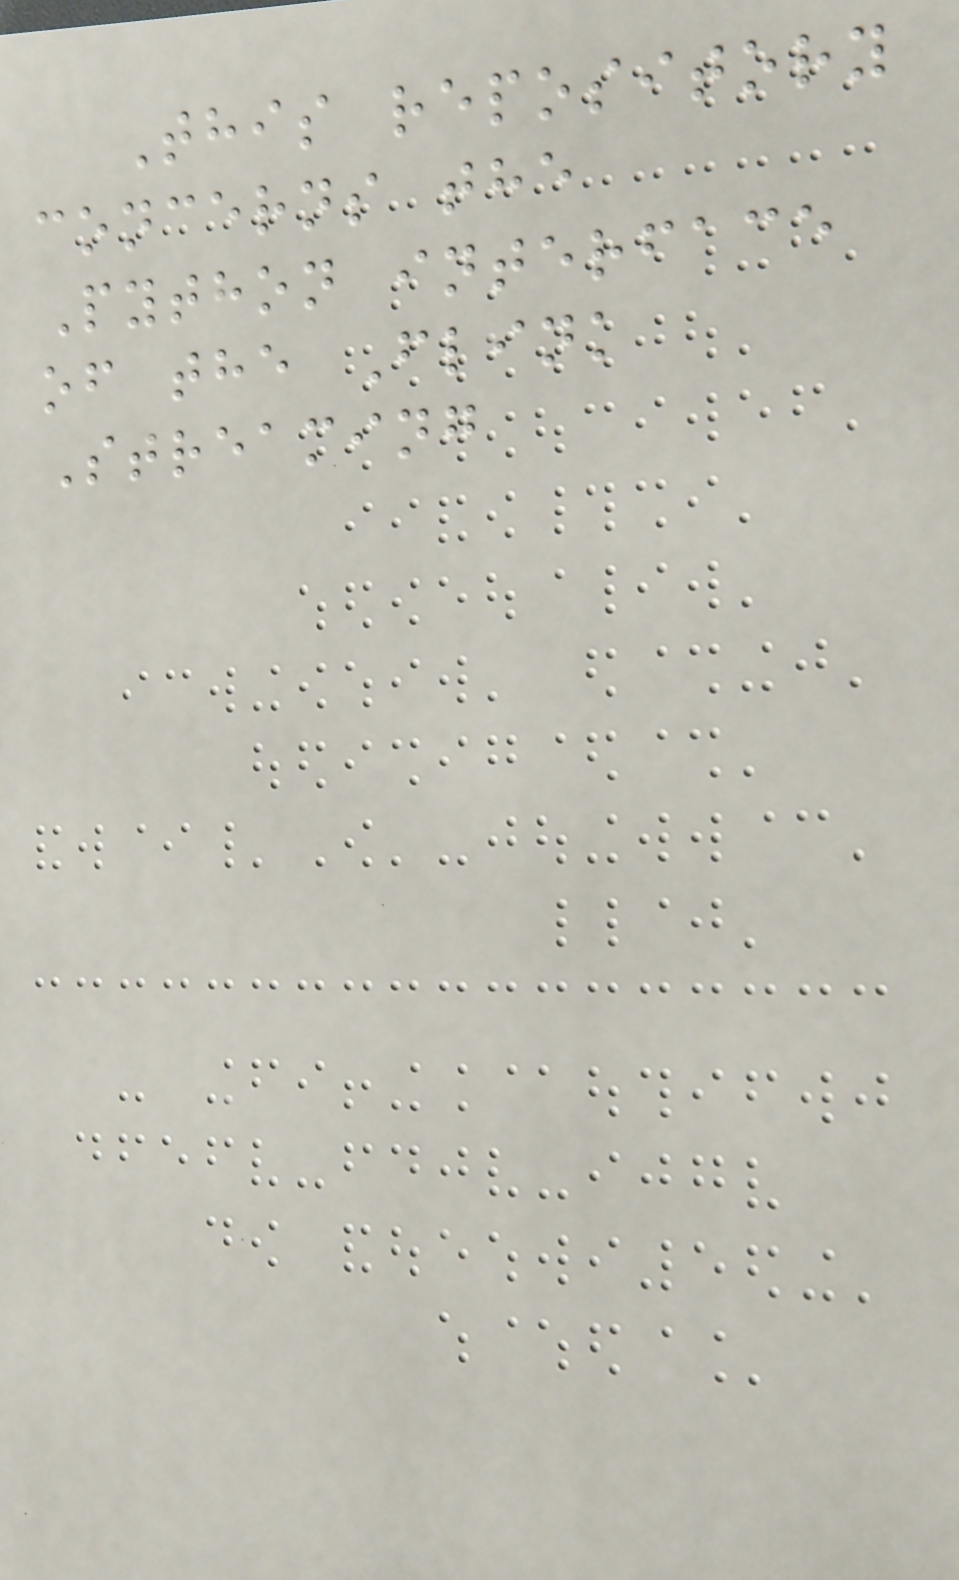This repository
concerns the
Python interface
of the Flink
Streaming
